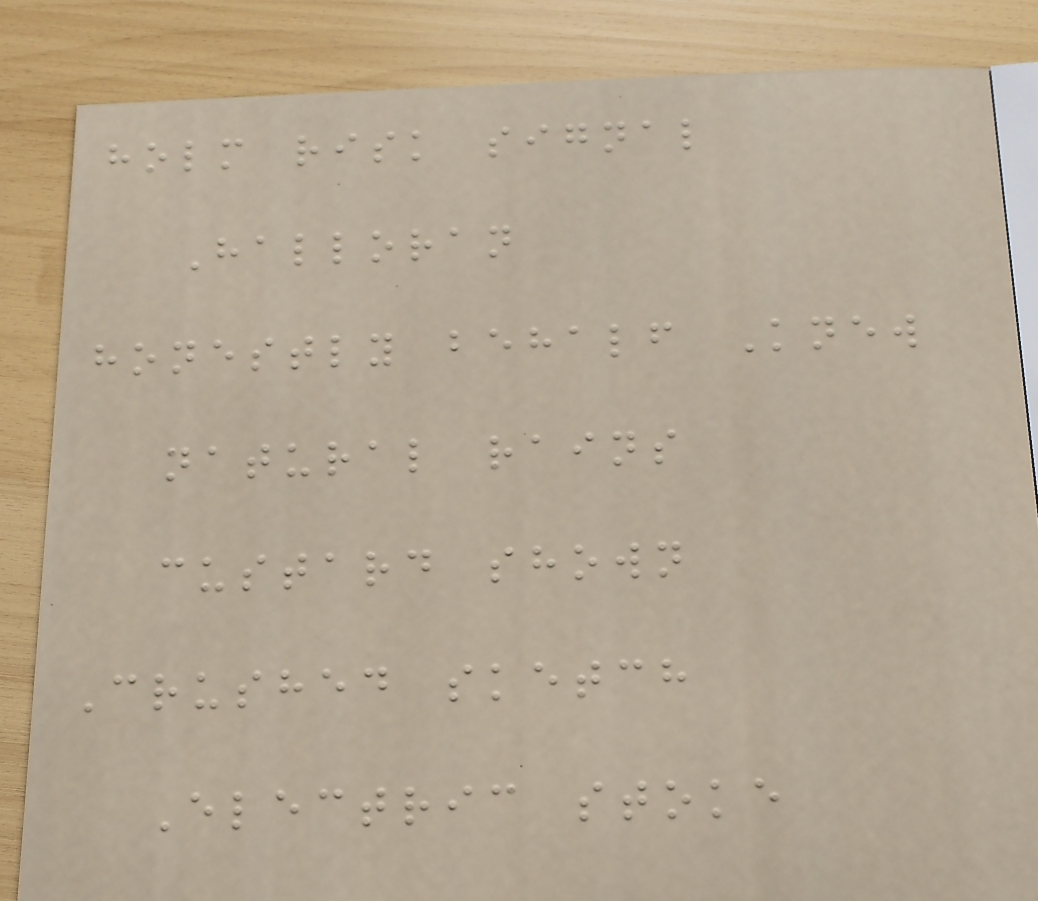holm risk signal
Halloran
honestly behalf Knew
natural rains
custard shown
Crushed sketch
Electric stoke
